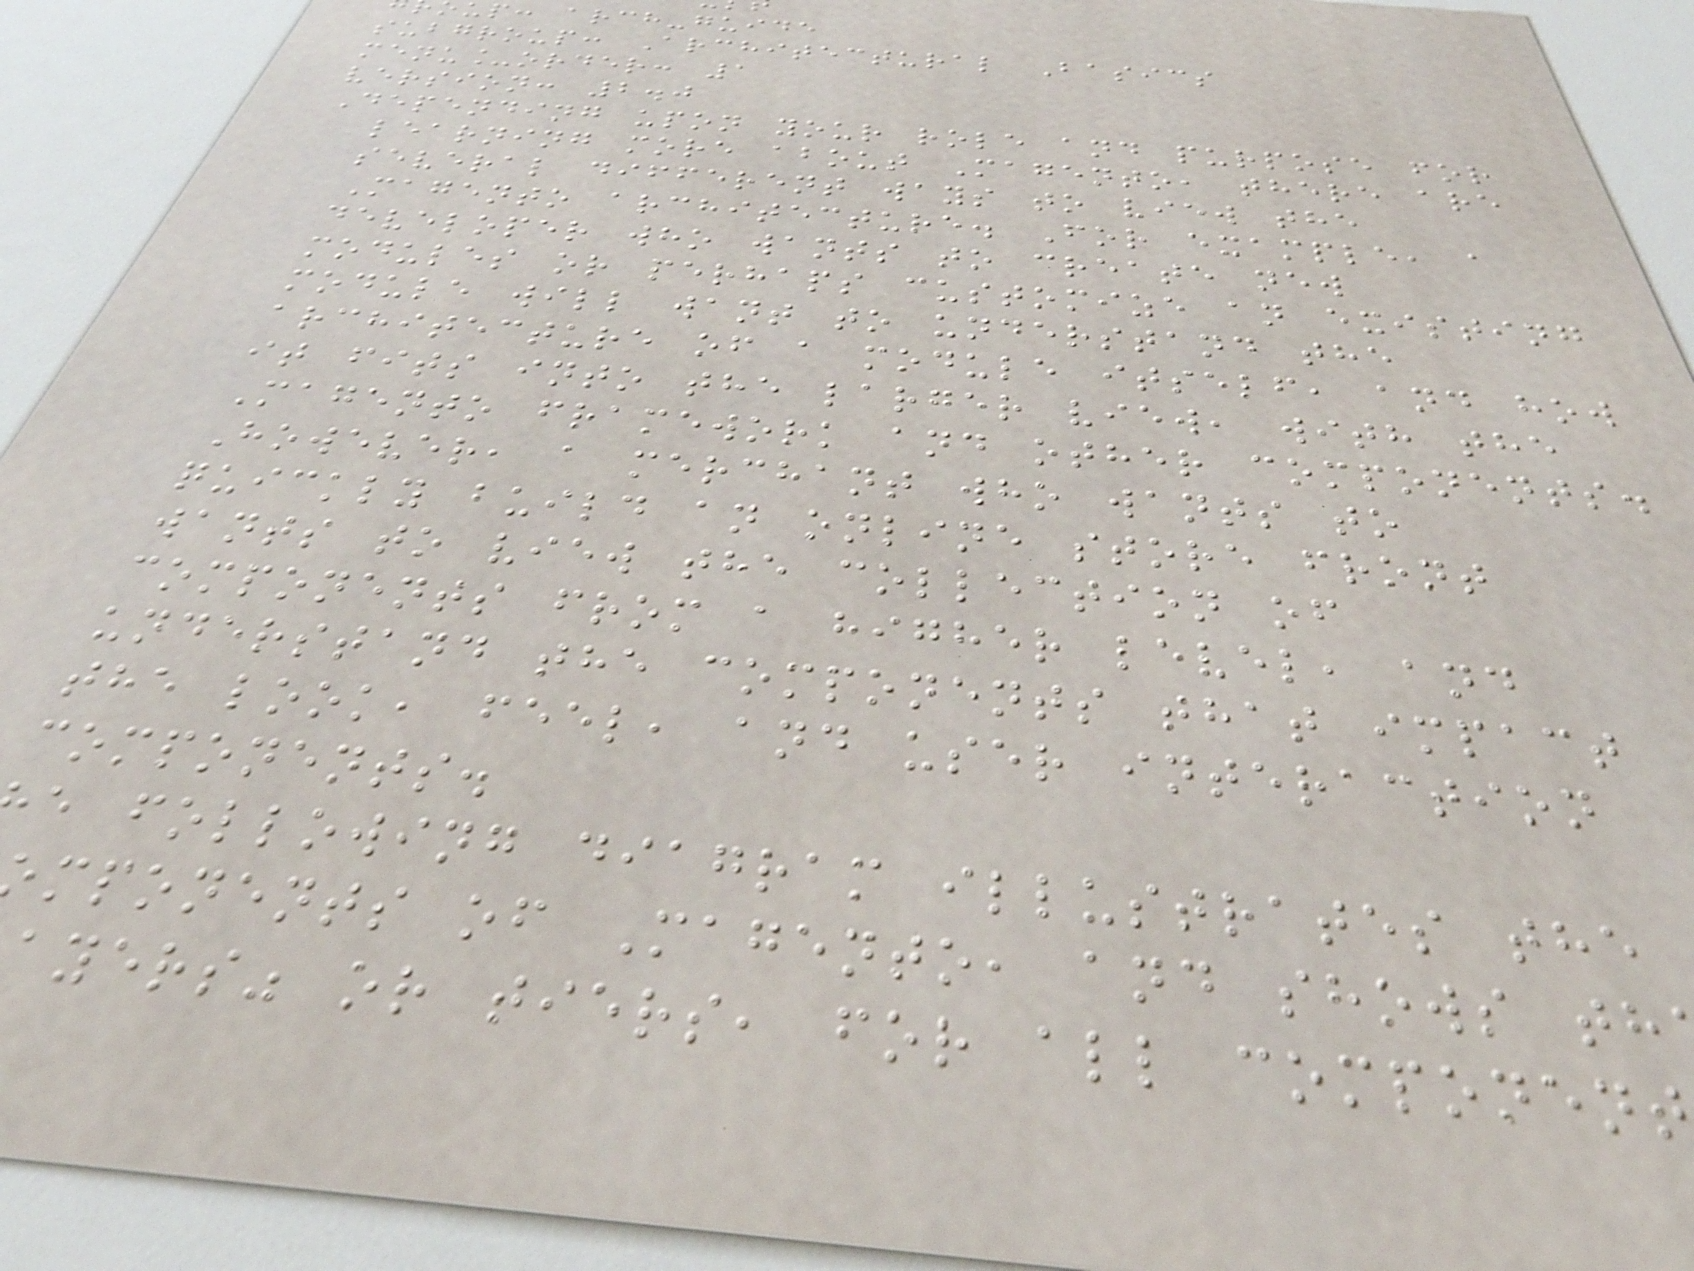p: arch-guide
subgroup: Architectural Basics
menu_order: 1
version: 2.0
Depending upon your role and purpose for
learning more about Magento, there are
several different ways to view the
Magento architecture. For example, a
developer who wants to create new
modules or perhaps customize an existing
module will want to understand the
architecture of a module itself, and how
it fits into the larger view, with the
Magento framework and other components.
However, a merchant who wants to
quickly build an online store front
wants to view the collection of
components from a higher level, and
understand the components that impact
the look, feel, and user interaction
components.
e following diagram illustrates the
mponents of Magento, and shows th
ayers" or tiers, for all component
